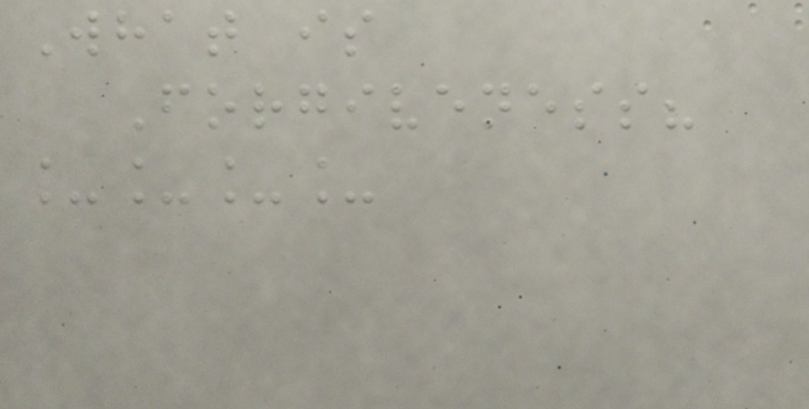What is
Forgiveness?
____
